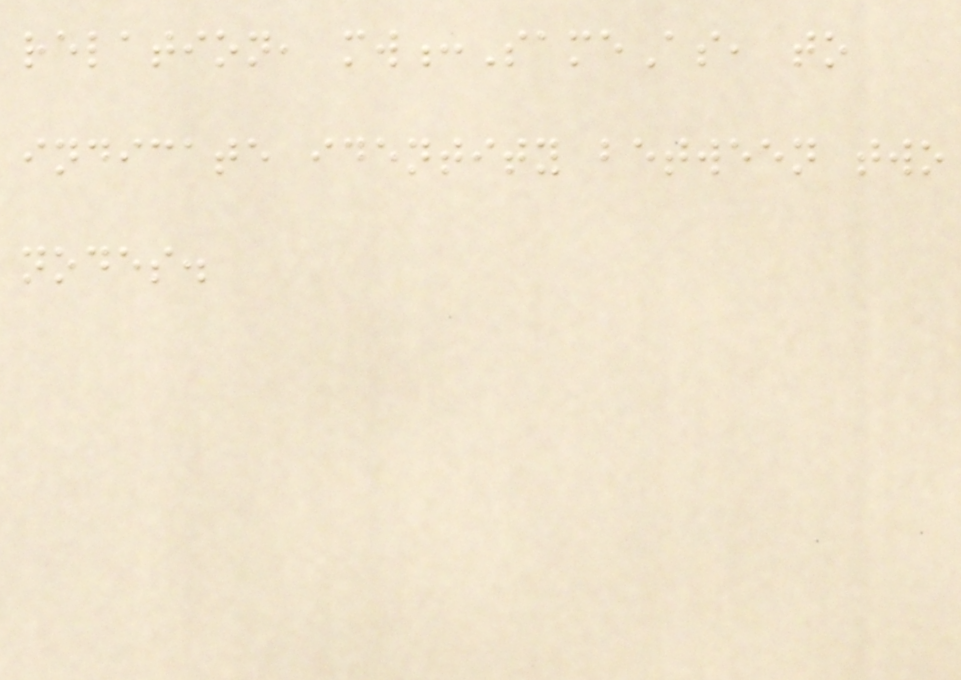relation, mw:SameAs, to
indicate identity between two
nodes.
